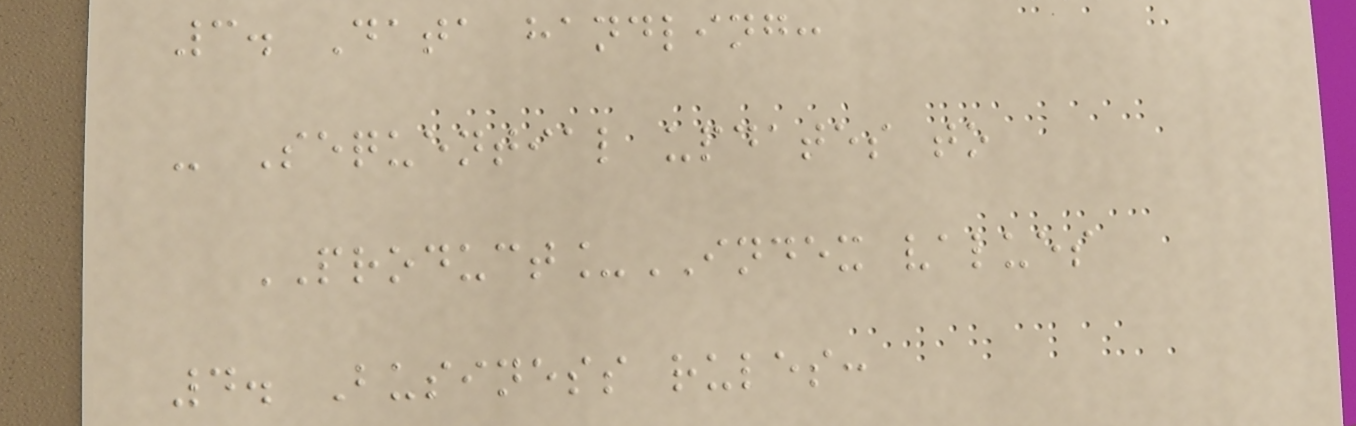3. Data handling:
- Sequential updates to
PRODUCT_INDEX values
4. Business rules:
